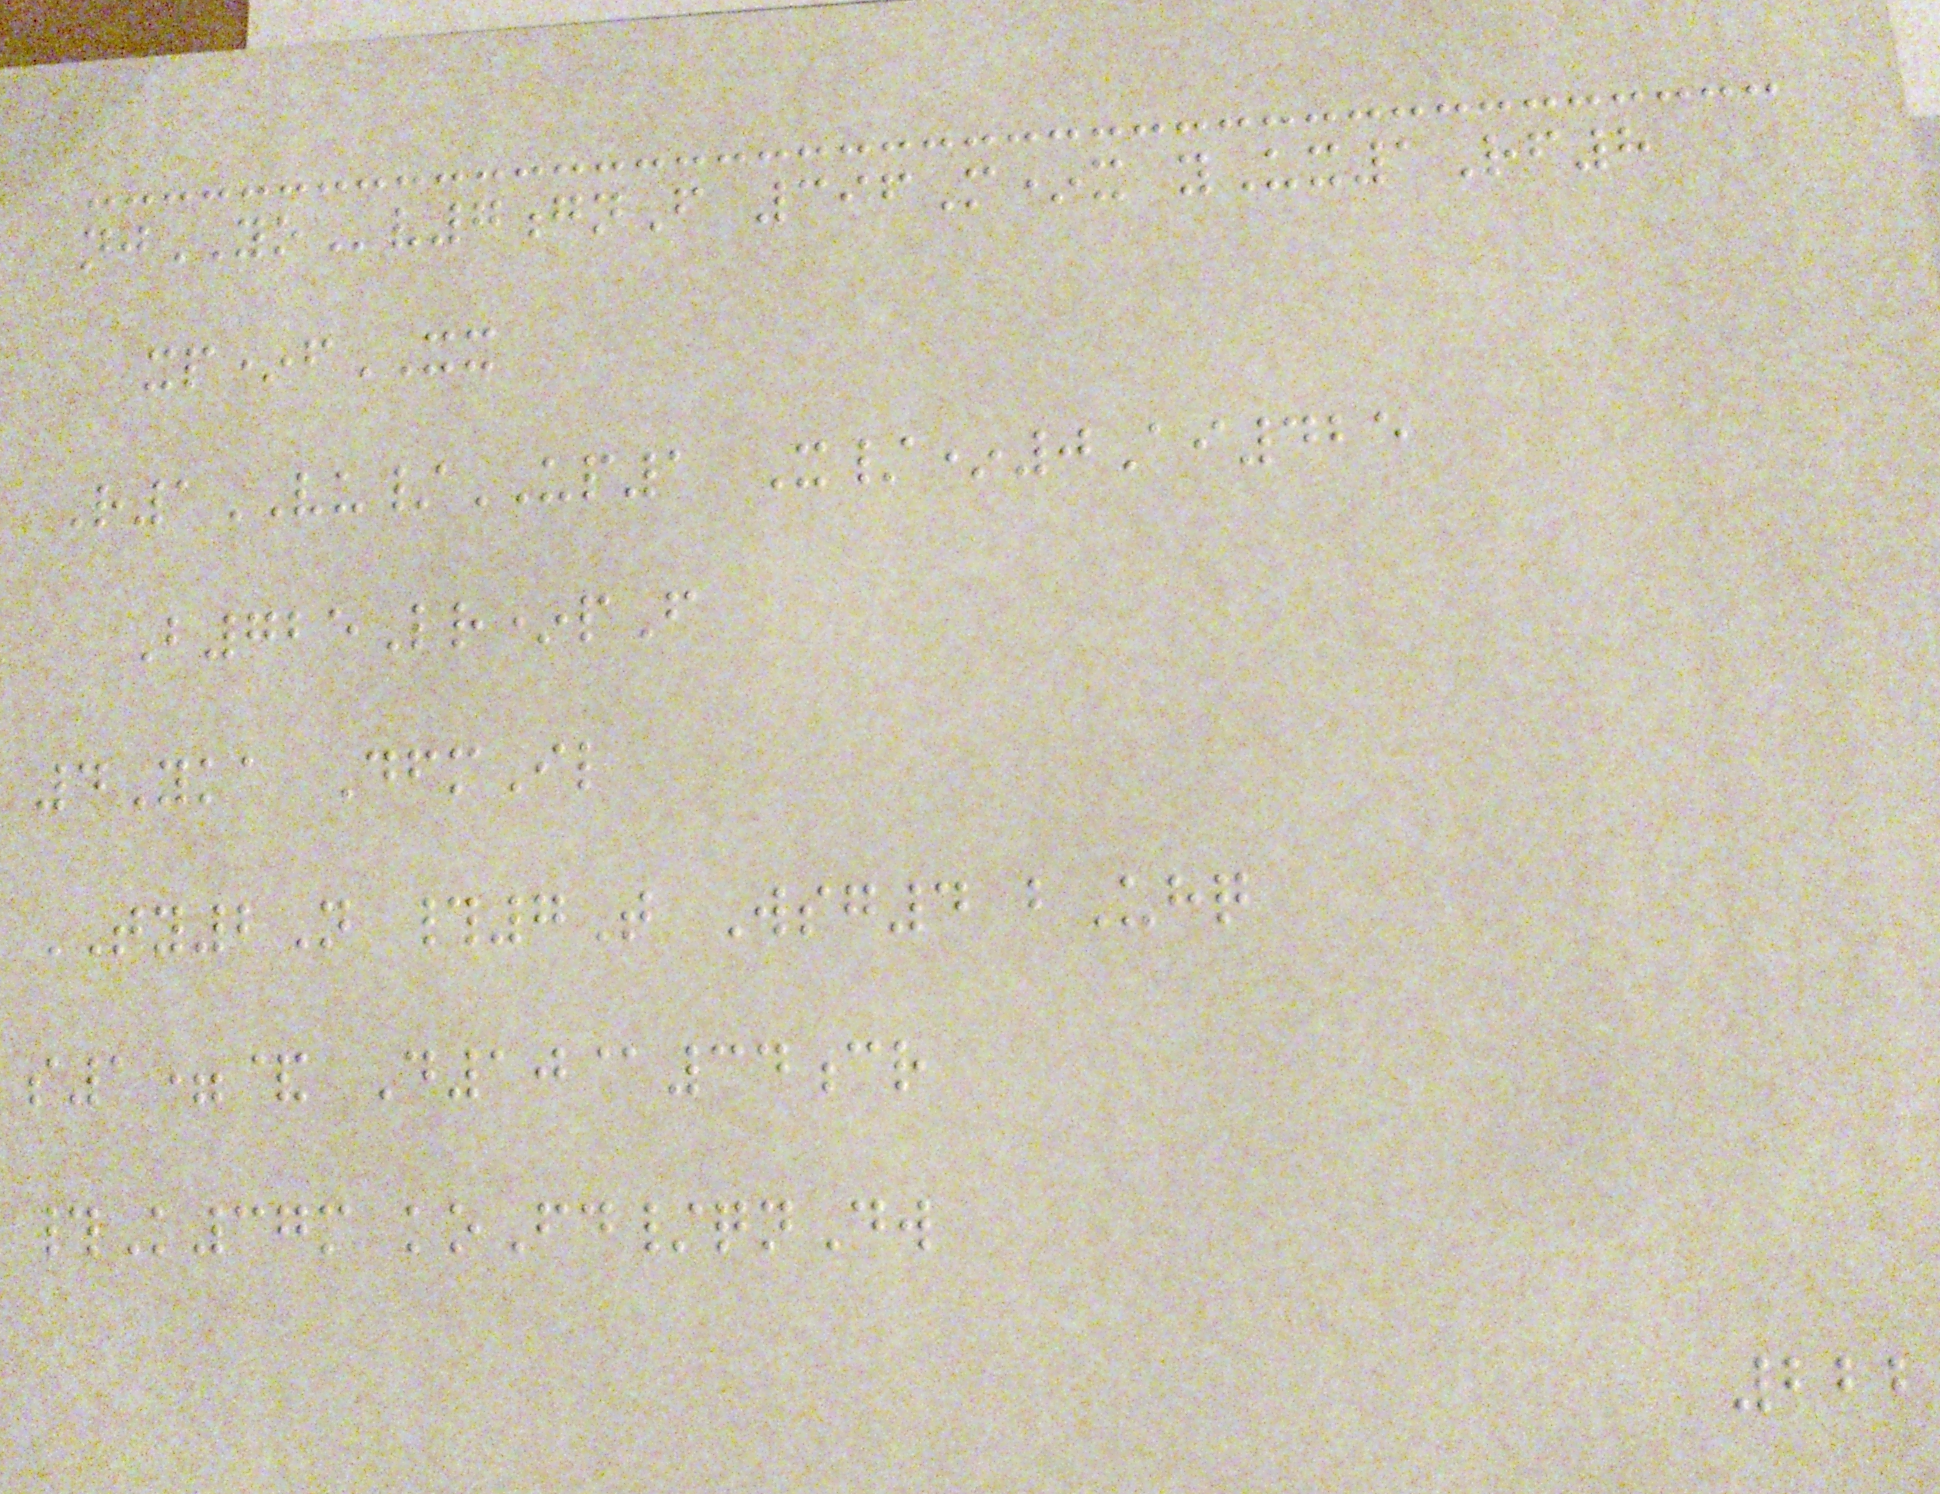njYOv7gnF 396M*x yUx1Rf8
xp*fXX
R1VU/UP1 X/*0Ai425
B725Lr*pF
4Yka DfmIl
TY2N #7T Wsg4 bUhq
s1=& D10@34cr
#K37m koFd/qnDw
222
